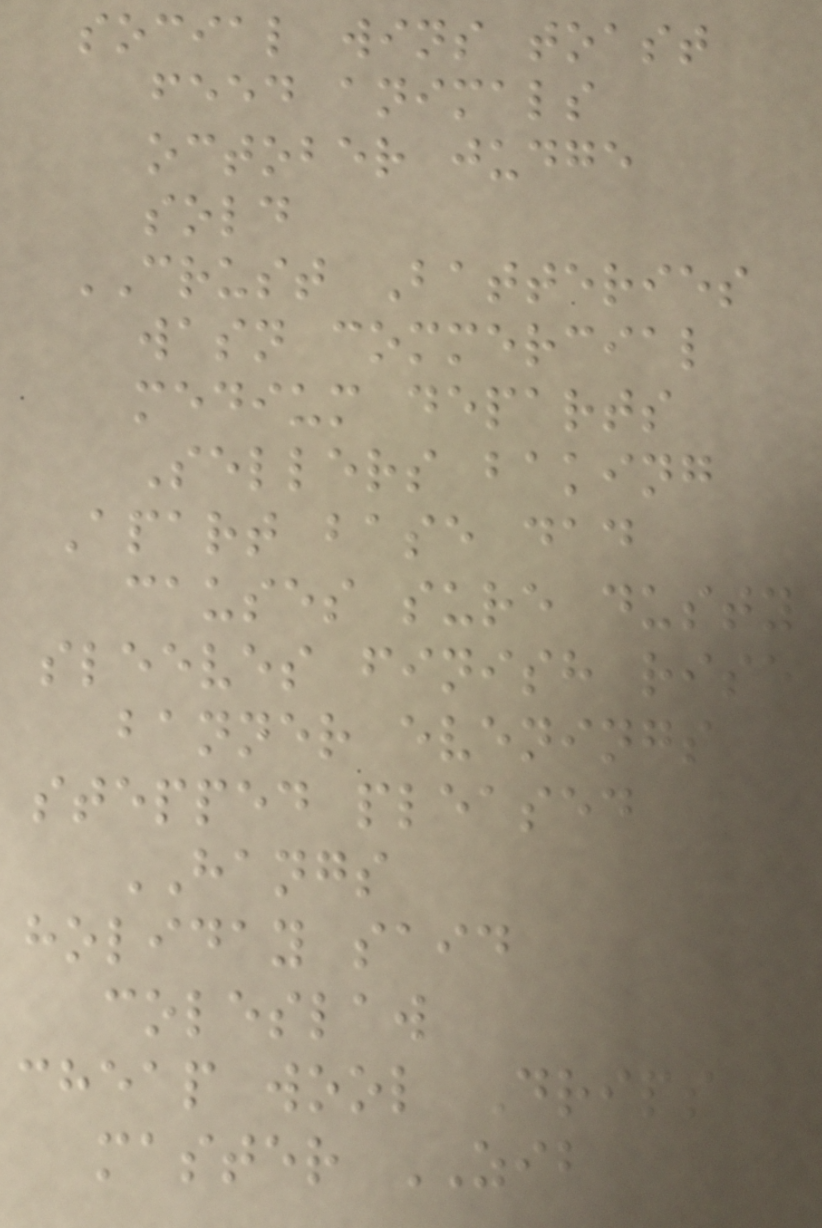social wins toast
feed animals
october judge
sold
CRUST Batteries
wasn commercial
medium departs
Sellers baking
Apart base dad
causes sure dusty
sleeves finish rise
banner evenings
stepped pleased
HANGS
holiday said
coleslaw
cheap wool Drips
master ZIB
